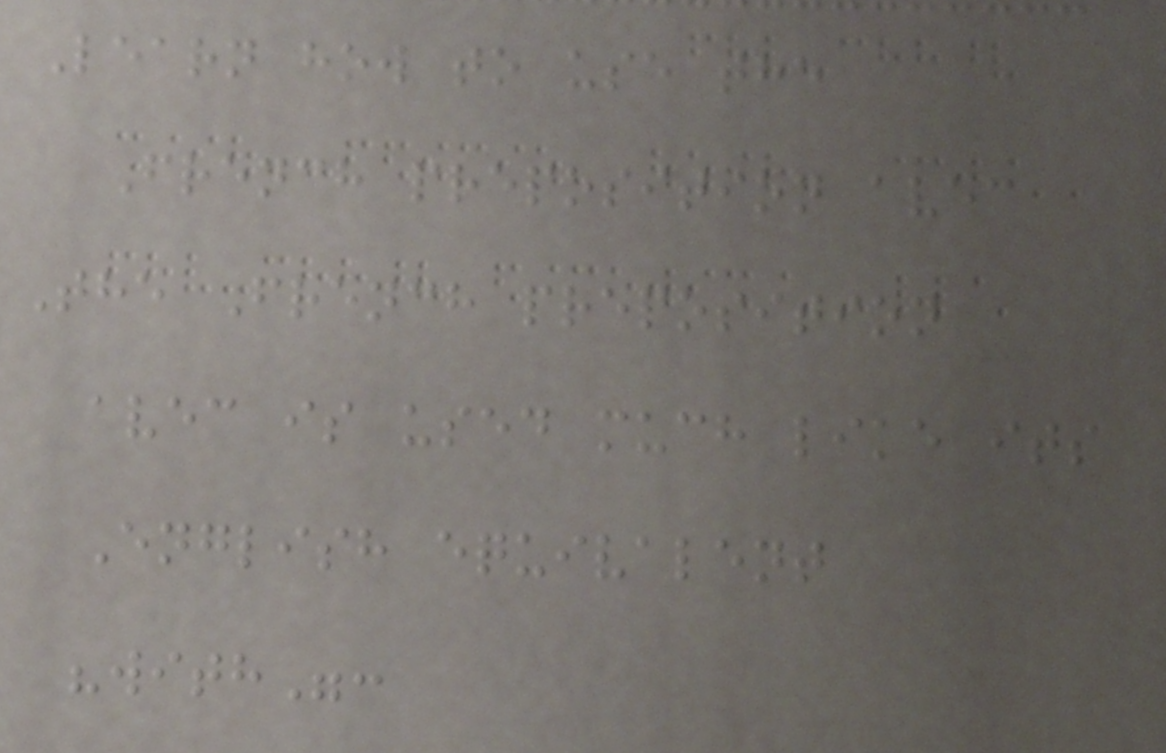Learn how to use the
French preposition avec
The French preposition
avec is used much like its
English equivalent
"with":
